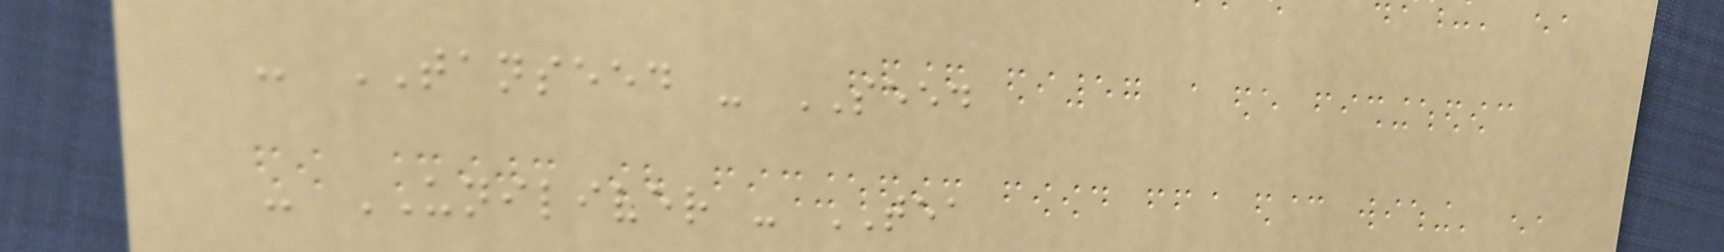- TANSEED - SEED
- UNILIVER - TEA
